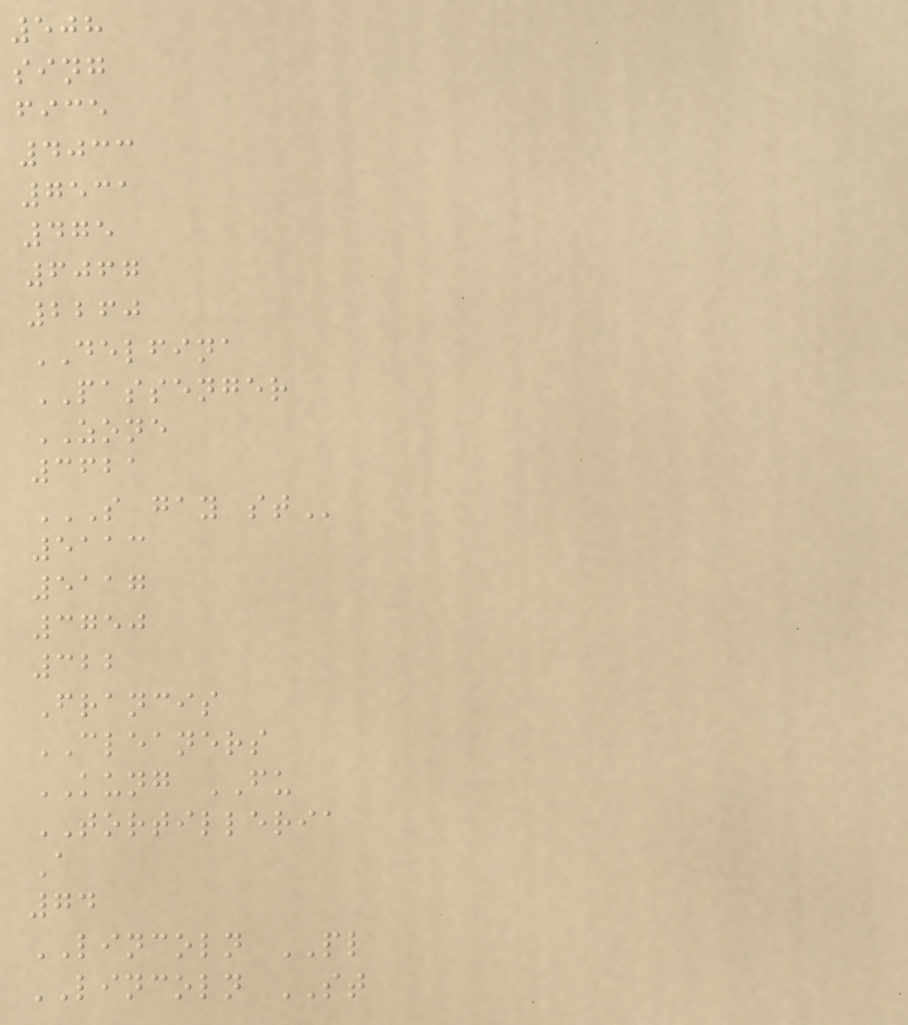508
sing
fice
4033
7531
475
6067
2260
DELFINA
PASSENGER
ZONE
3621
S GAY ST
5113
5117
3750
322
Francis
CLEANERS
KUNG FU
TORTILLERIA
A
74
LINCOLN PL
LINCOLN ST
